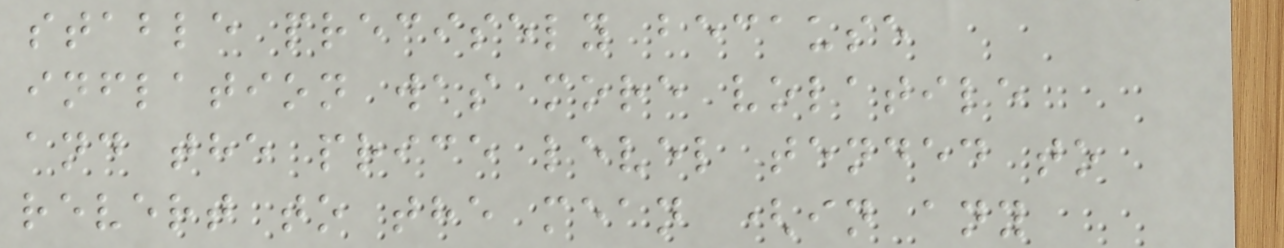stable precisely because
inflation was more volatile
and the price level tended to
revert to the mean (in any
